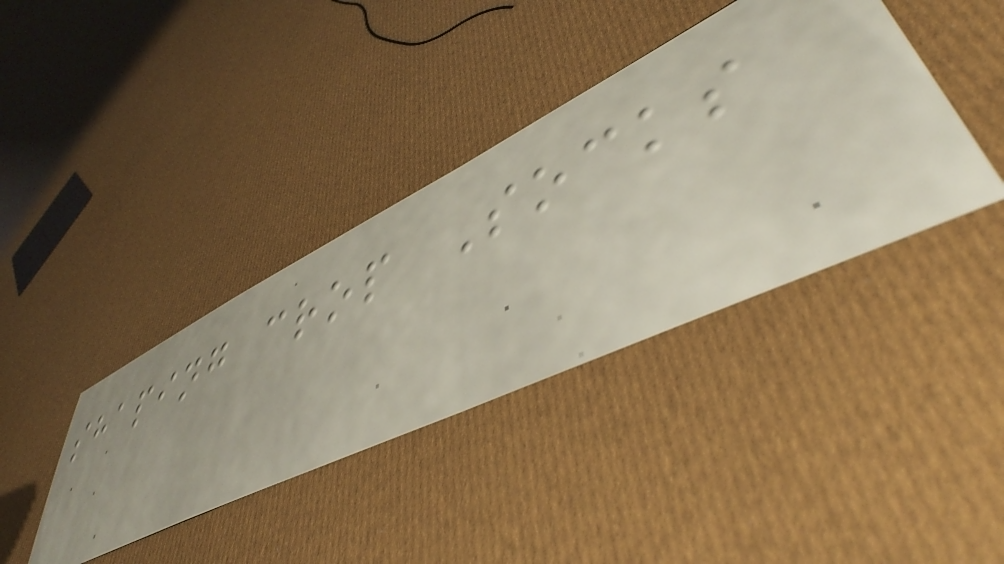shaping crop Socks
